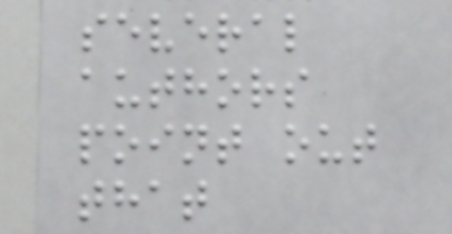several
authors
point out
that
